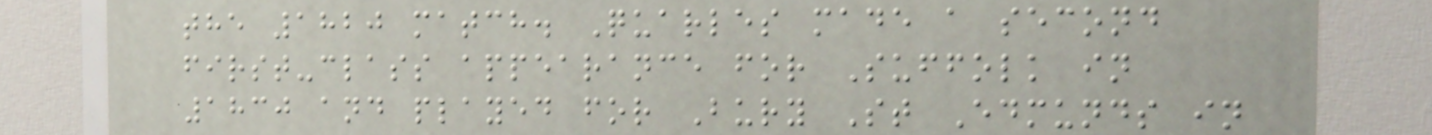the 1820 match. Quarles made a second
first-class appearance for Suffolk in
1830 and played for Bury St Edmunds in
